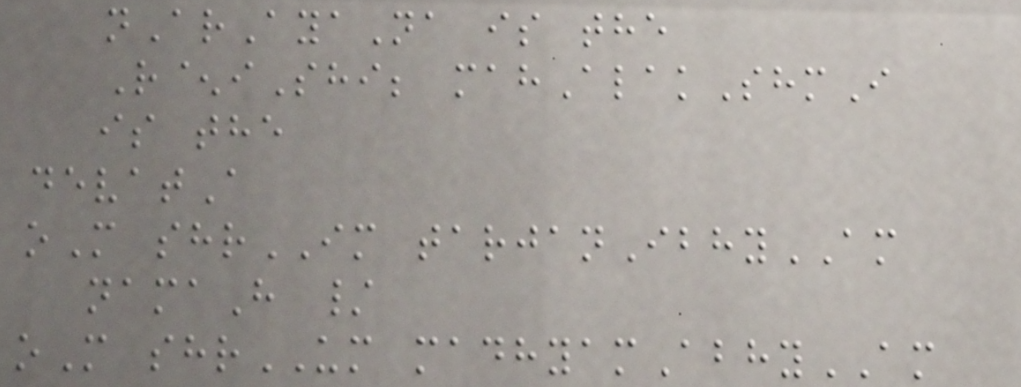nArAyaNa is the
R^iShi; mahAlakShmI
is the
devatA
oM shrIM tarjanIbhyAM
namaH /
oM shrUM madhyamAbhyAM
